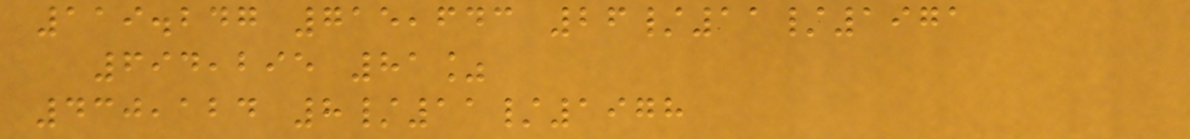119.247 715,643 26/11/1971
694,295 81%
430,124 8/11/1978
